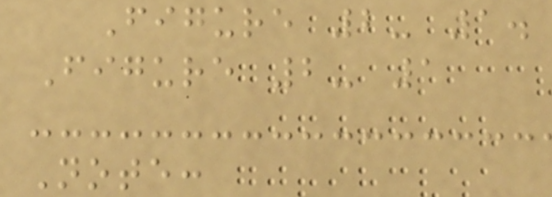Figure 2- 1.
Figure 2- 1
Note:
